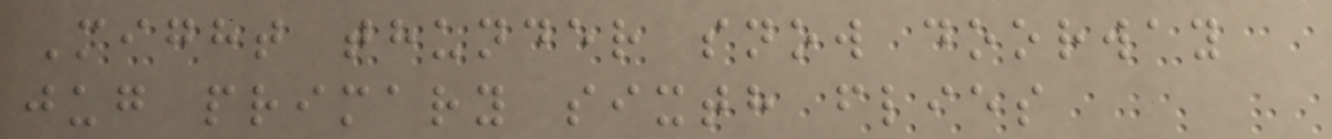Might thunder snow doorway
jug primary sixth flies
